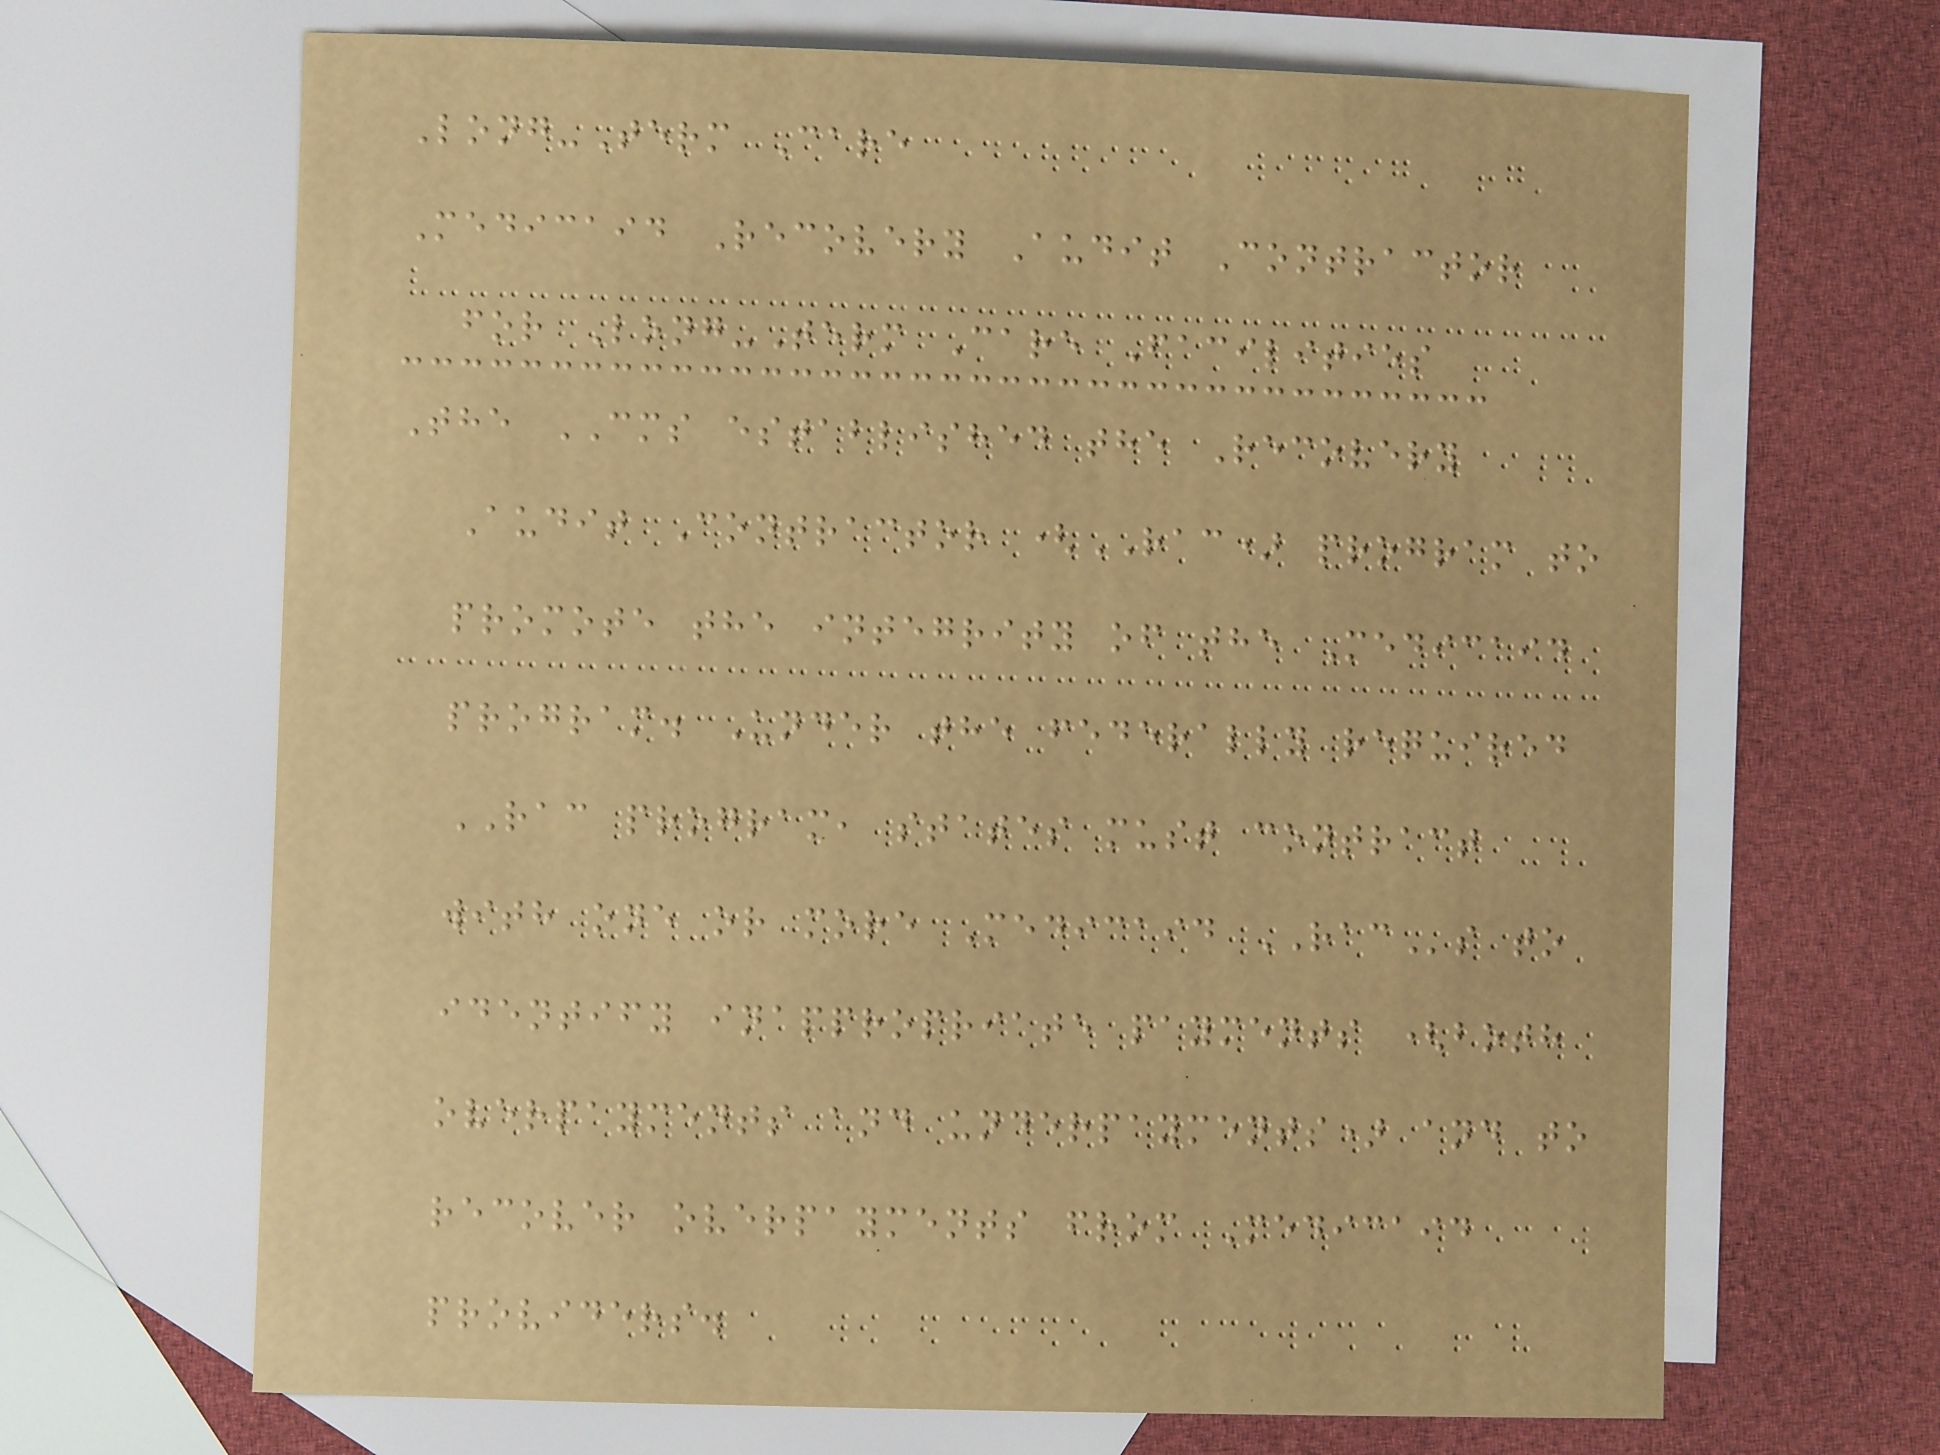Long-Term Care
Medicaid Recovery Audit Contractor
for Long-Term Care Facilities
The CMS established the Recovery
Audit Contractor (RAC) program to
promote the integrity of the Medicaid
program. Under the federally required
RAC program, states must contract
with one or more Medicaid RACs to
identify inappropriate payments (both
overpayments and underpayments) and to
recover overpayments from Medicaid
providers.
